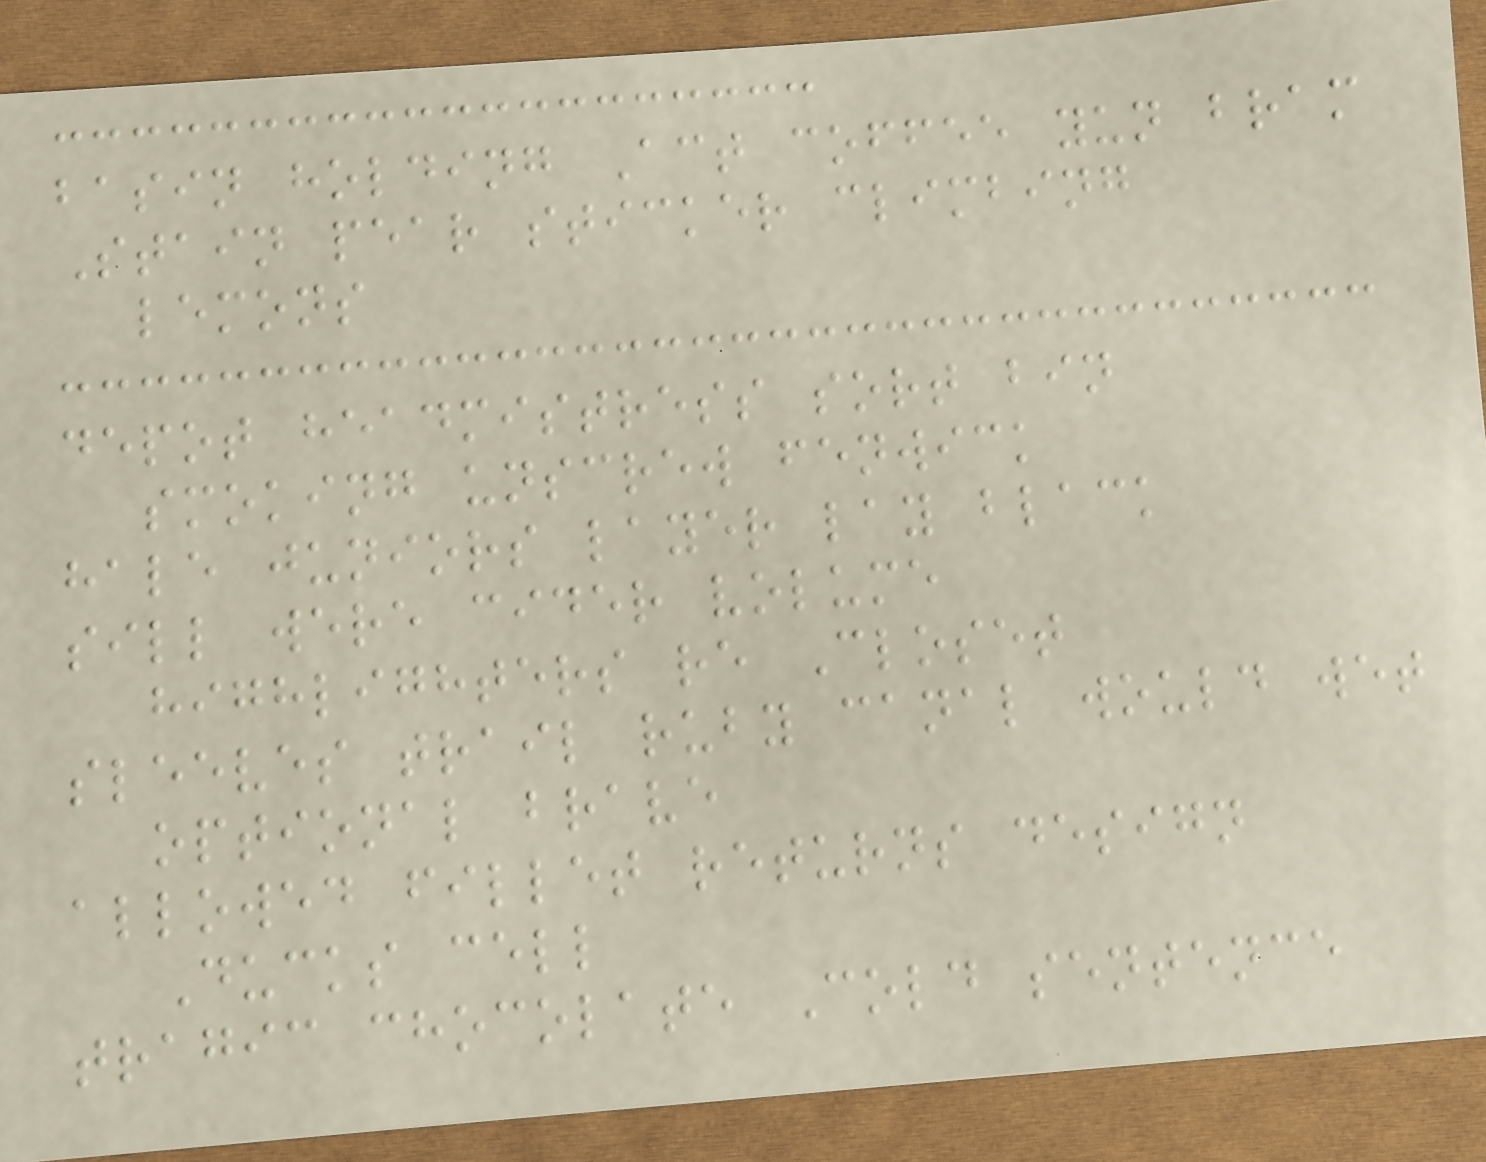basin holding Act coffee yun bram
Stain pear sticker climbing
lemons
depot headmistress sort bin
smoking unscrew fenwick
hale juniors layer lay black
sill were cider volume
highlighters re Closet
sleeves trail ruby canal would wet
optional brave
allowed fillet returns design
Ducks cell
tragic chocolate Cold sentence
